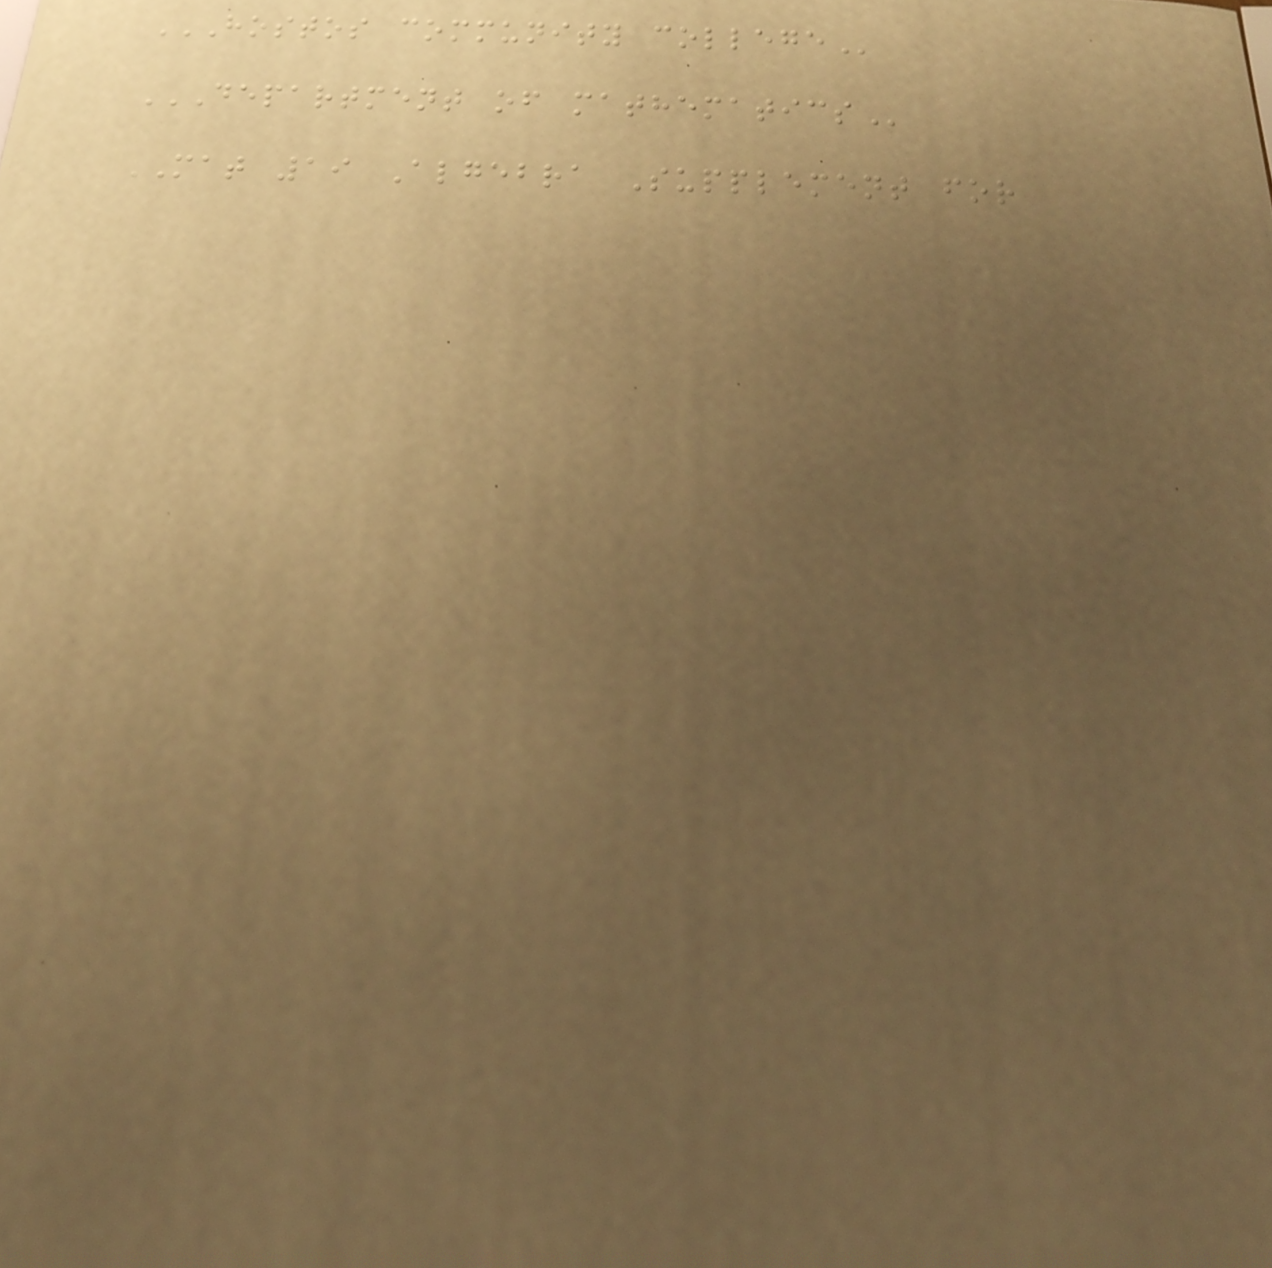HOSTOS COMMUNITY COLLEGE
DEPARTMENT OF MATHEMATICS
MAT 19 Algebra Supplement for
